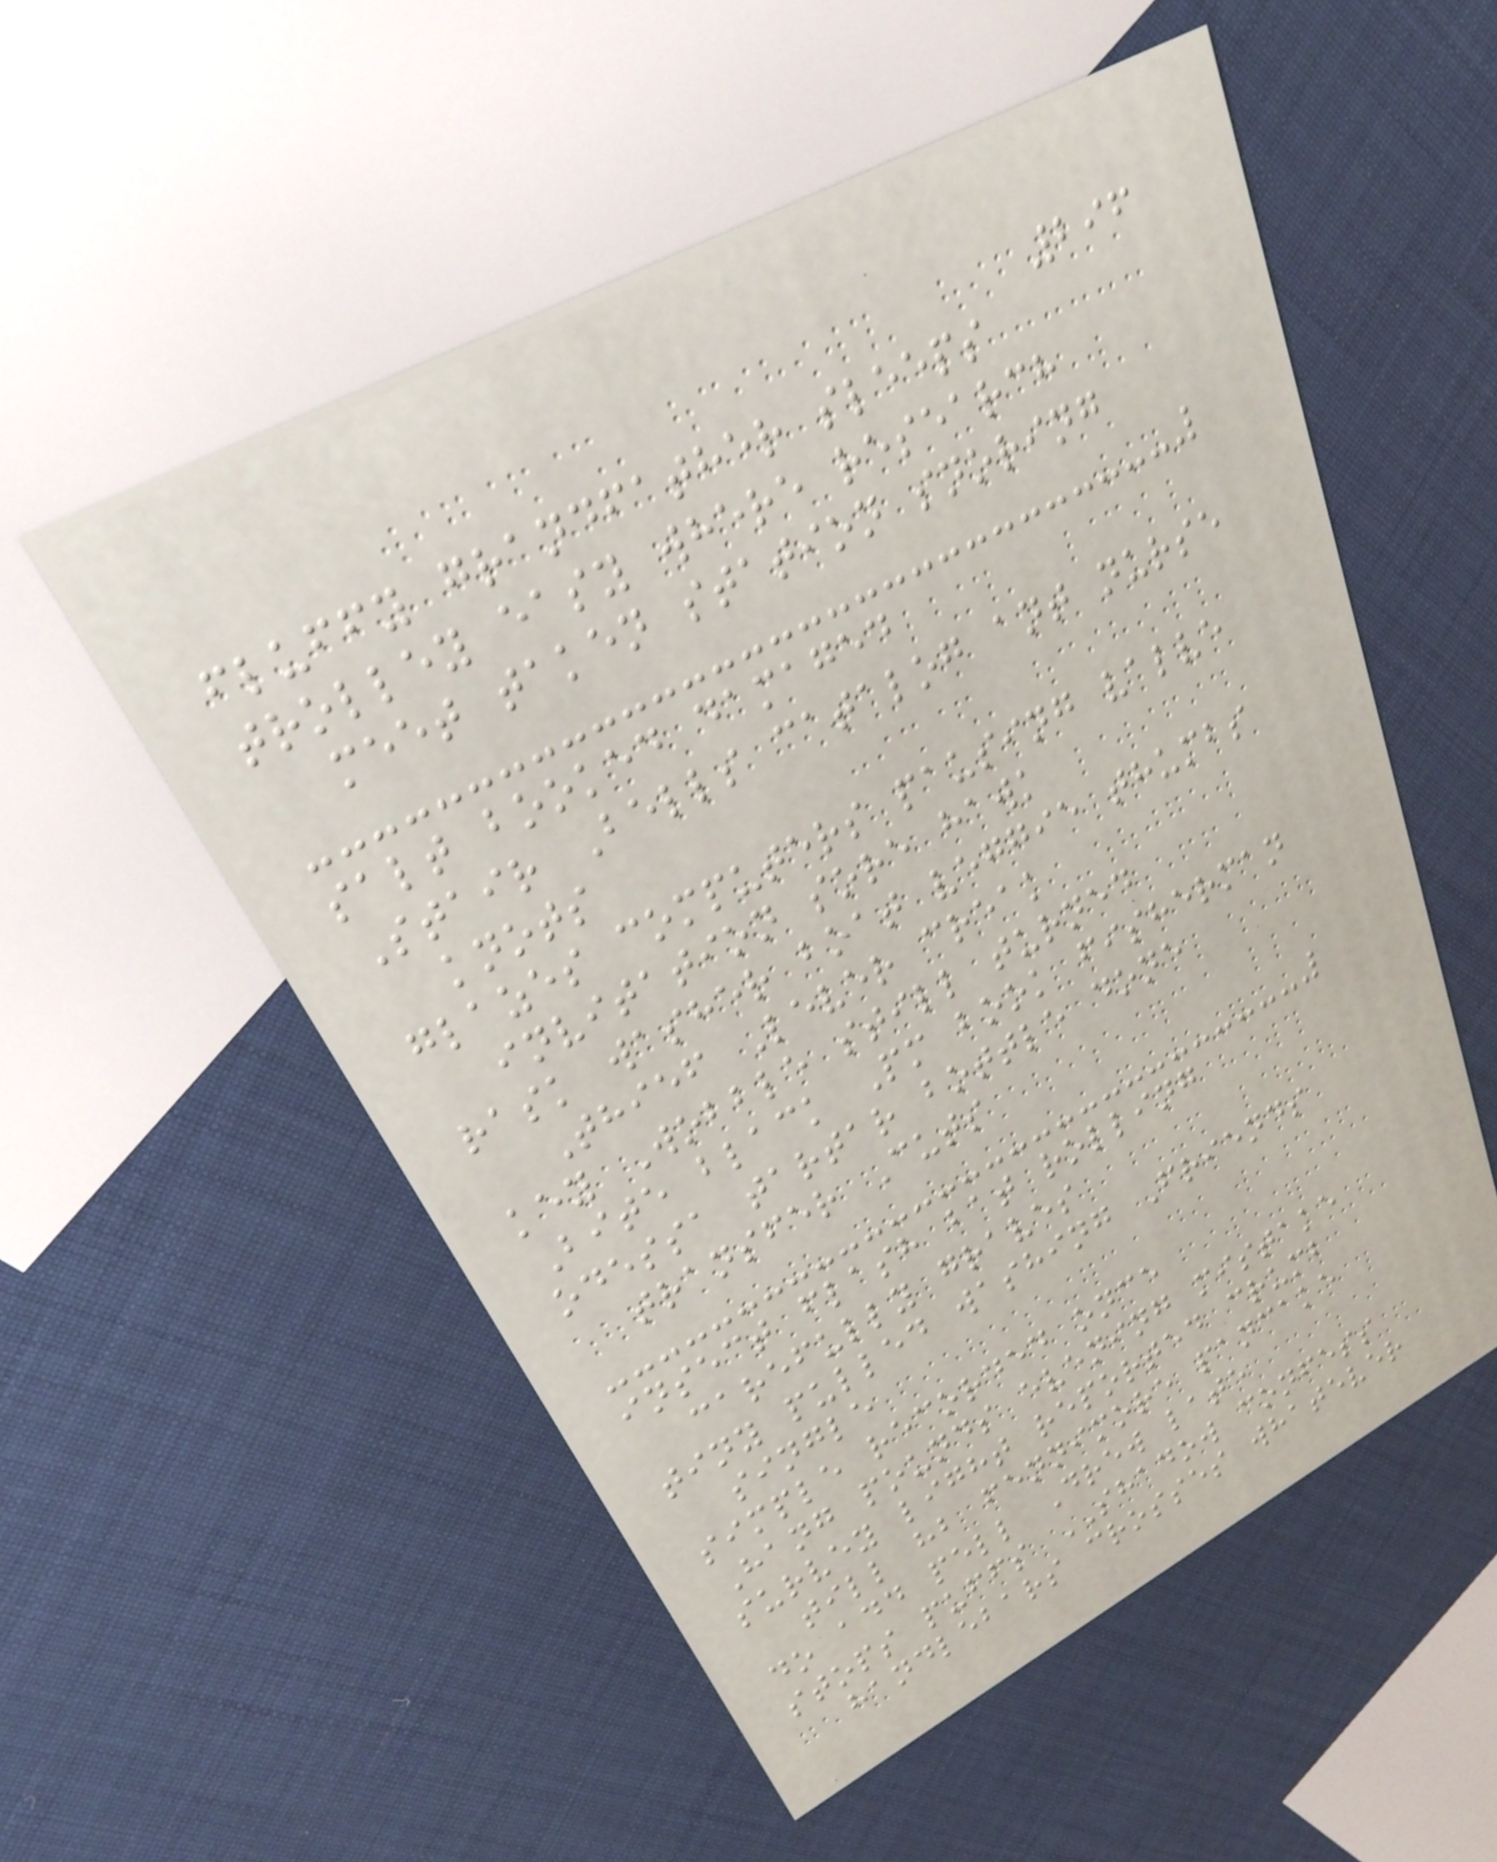296
fluffy grandfather sleeps
trolley easy where research
meet taken station snoring
salt booked damaged
Stair Bells catalog ant nurse
knots
glazes computers pausing valve
invitation sore hawk
rask washer boat veggie thumbs
Thief Lever creak
key Wobble still turned
Bite black Pm book fisherman
odessa tartar bottle done
transfer Cuts
insect flash bat rolling
carefully graves
tiny pulled washing Friends
single
simple recorded once
Hang pounds evening mistake
survey light reported crumb
till hb fennimore pancake
do add pell Drew late
stops puffs SHADOW confess
handlebars crosses whatever
